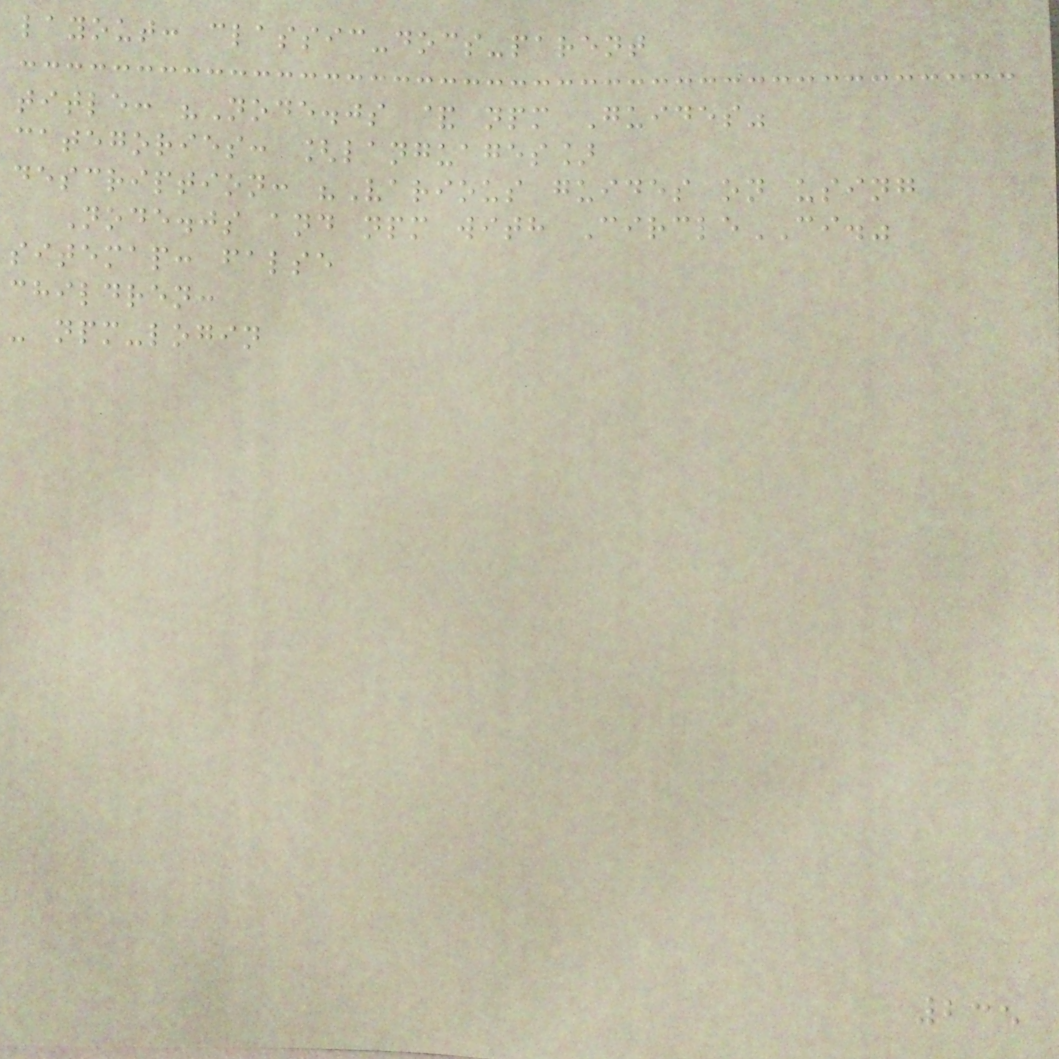layout: classic-docs-parent
title: "Node.js & npm Guides"
categories: [languages]
description: "Various guides on using
Node.js and npm with CircleCI."
sitemap: false
children:
- npm-login
235
